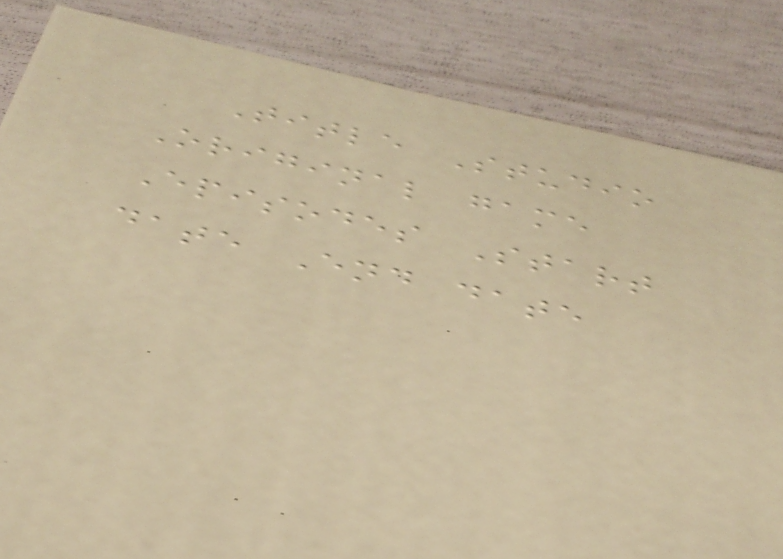Title Studio
Original game
Episodes Start
date End date
